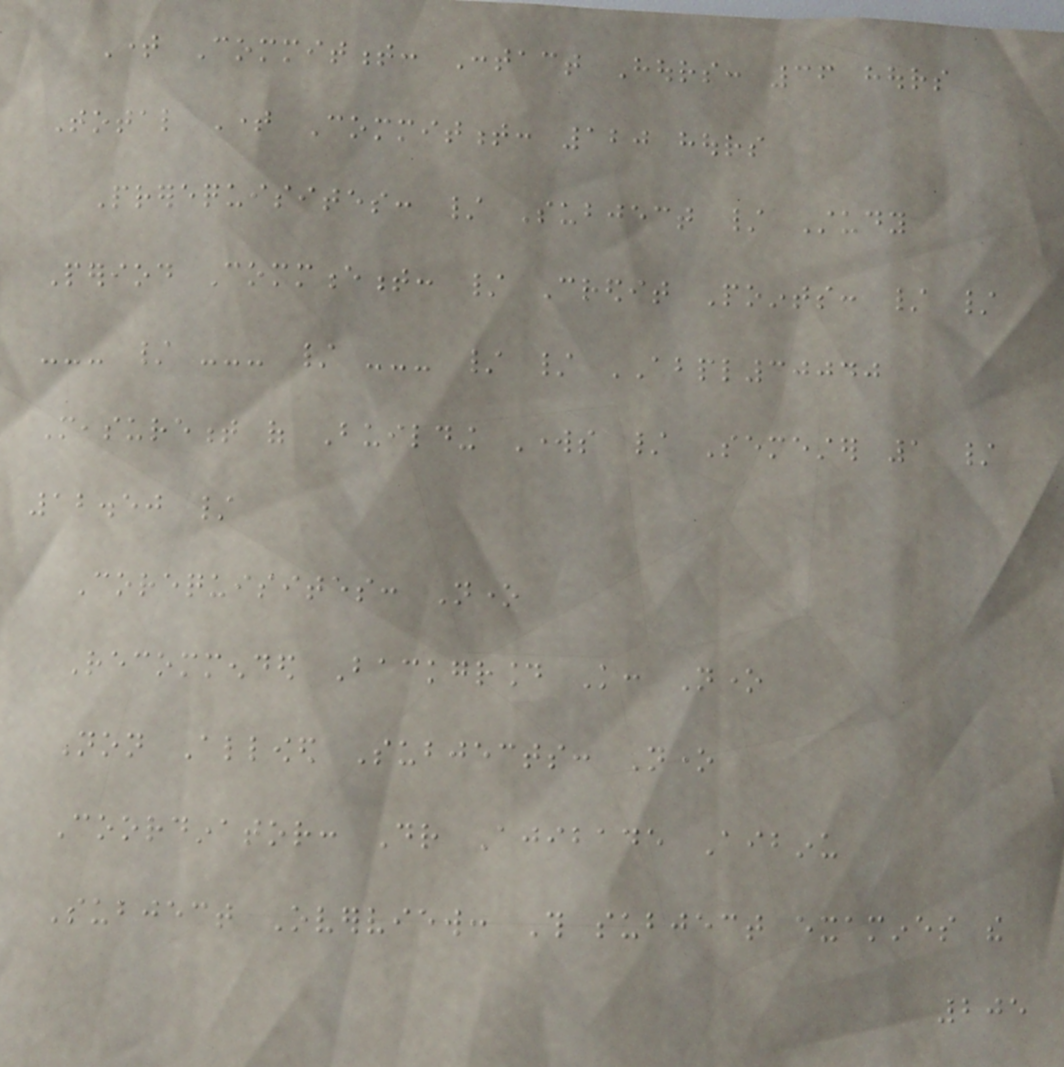Time Commitment: Contact Hours: 36 hours
Total Time Commitment: 120 hours
Prerequisites: / Subject / Study
Period Commencement: / Credit Points: / /
--- / --- / --- / / ABPL30040
Measurement of Building Works / Semester 1 /
12.50 /
Corequisites: None
Recommended Background Knowledge: None
Non Allowed Subjects: None
Coordinator: Dr Ajibade Aibinu
Subject Overview: This subject examines the
205
